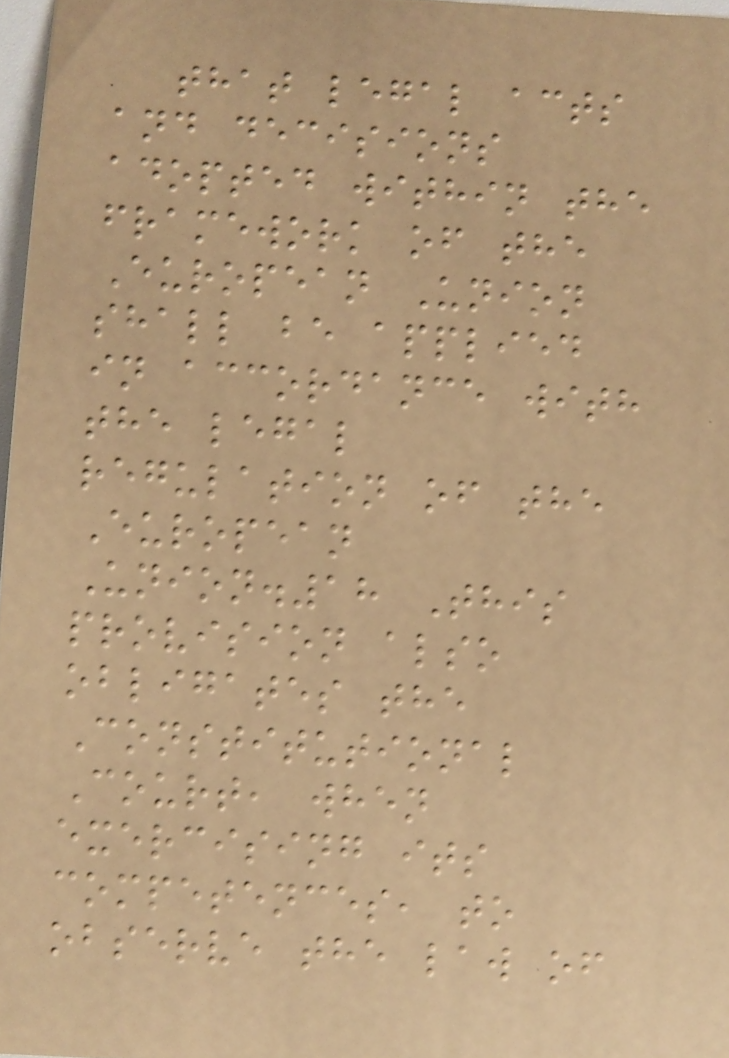that legal acts
and decisions
adopted within the
framework of the
European Union
shall be applied
in accordance with
the legal
regulation of the
European
Union.18 This
provision also
obligates the
Constitutional
Court, when
exercising its
competences, to
observe the law of
